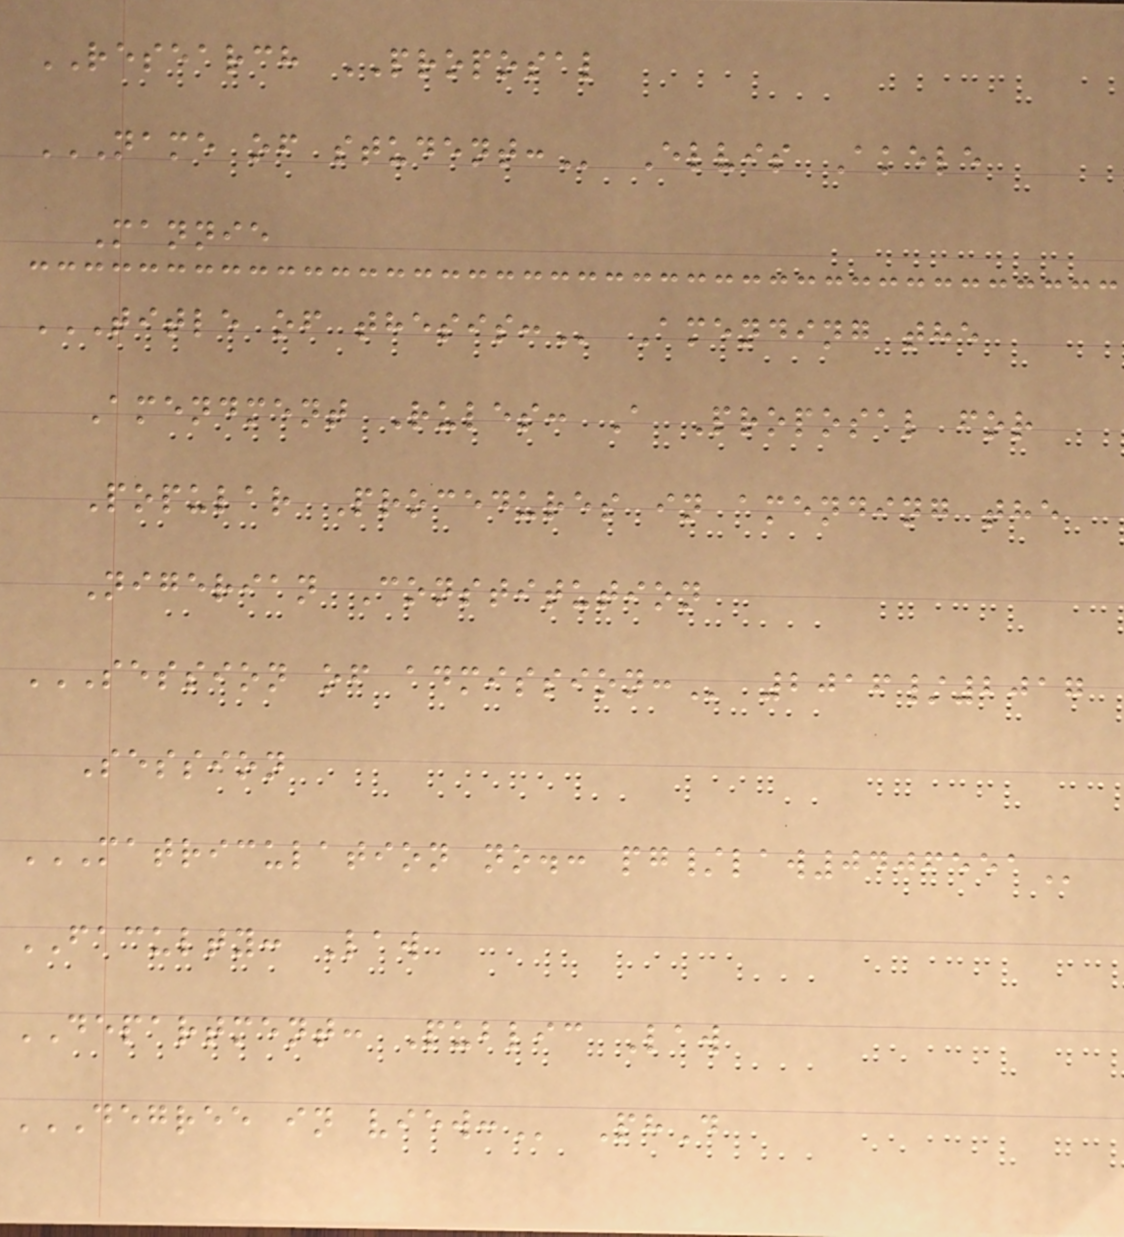RESEARCH PROPOSAL
NAME OF STUDENT: Elvis Akele
Mannie
TITLE OF THESIS: Amending the
Amendment Rules: A Proposal for
Popular Procedures in amending the
Nigerian Constitution
SESSION OF ADMISSION: 2016/2017
Session
MATRICULATION NO.: PG/LAW0406551
FACULTY: Law
DEPARTMENT: Public Law
DEGREE IN VIEW: PhD
